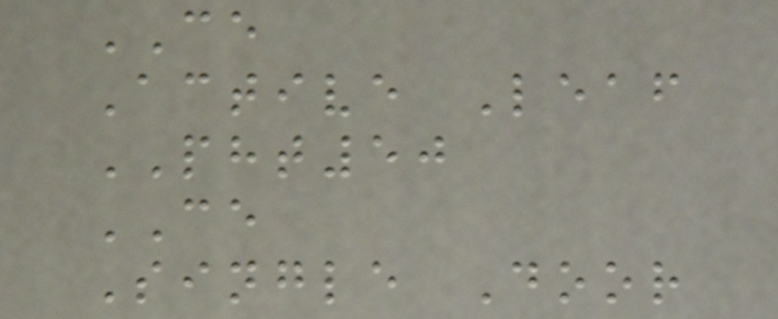CE
Active Leaf
PHT50
CE
Single Door
